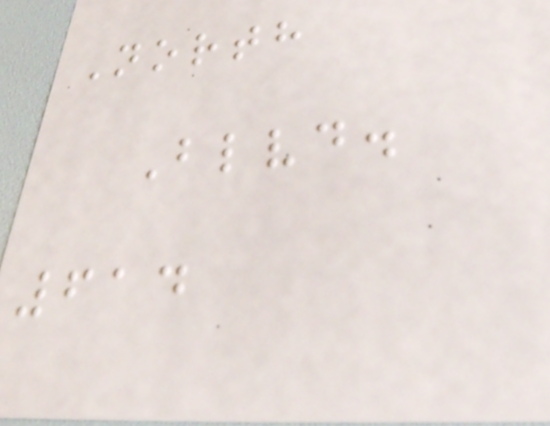North
Blvd.
614
